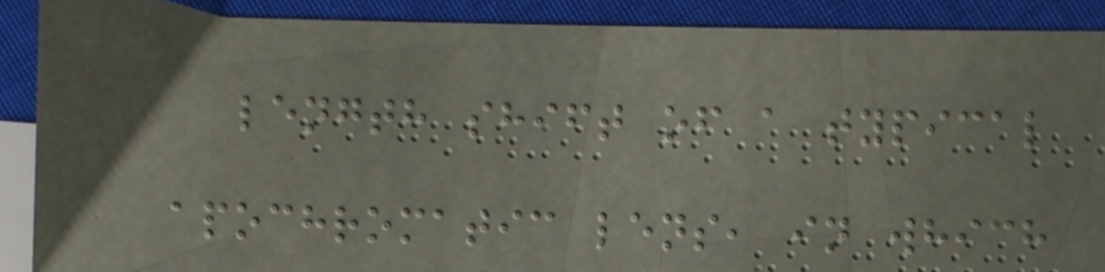length shift of a typical
apochromatic lens, in which
